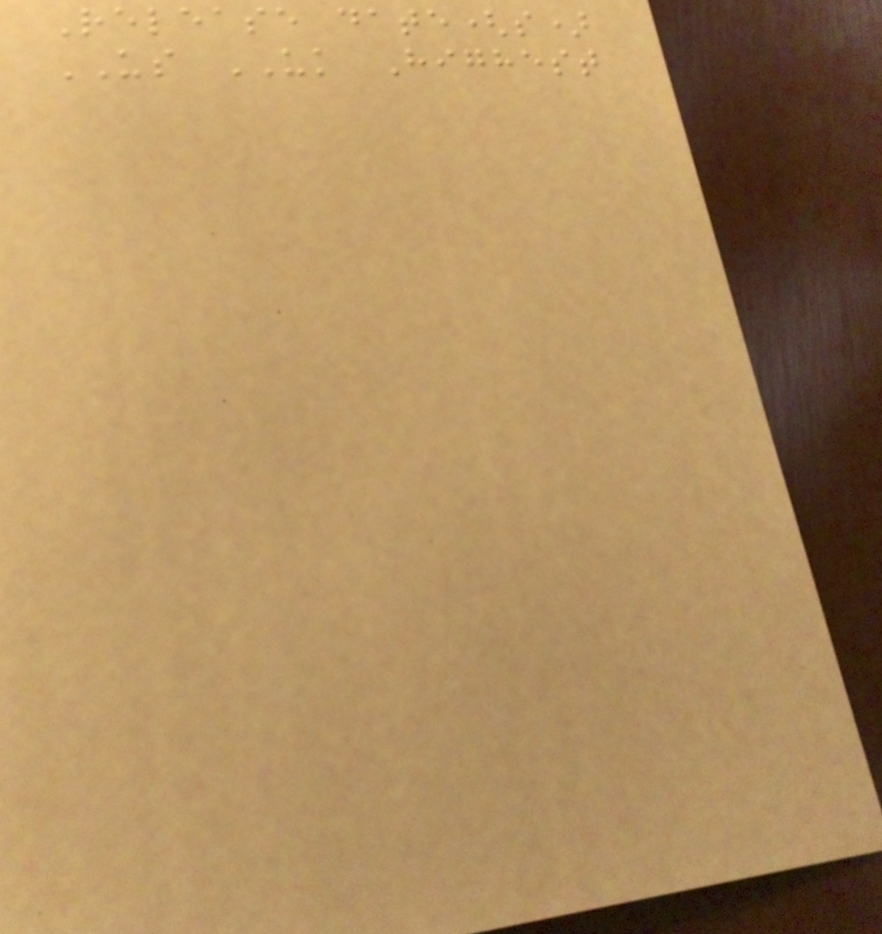Release date(s)
US UK Highest
